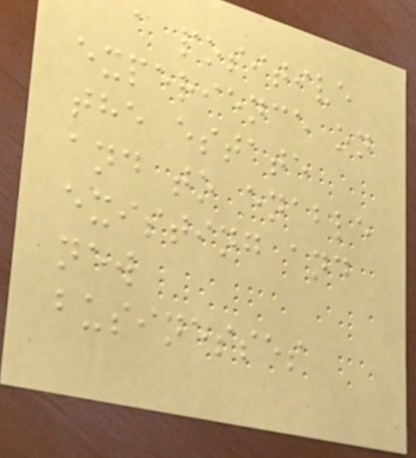a positive
experience on
the estate
and to enable
existing and
new
businesses
